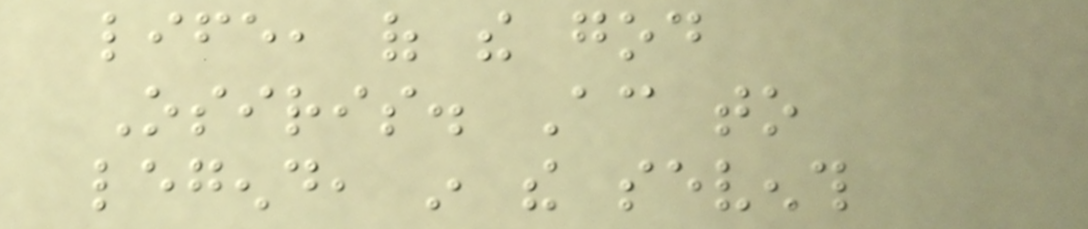life, of the god
Osiris. According to
legend, in the seventh
